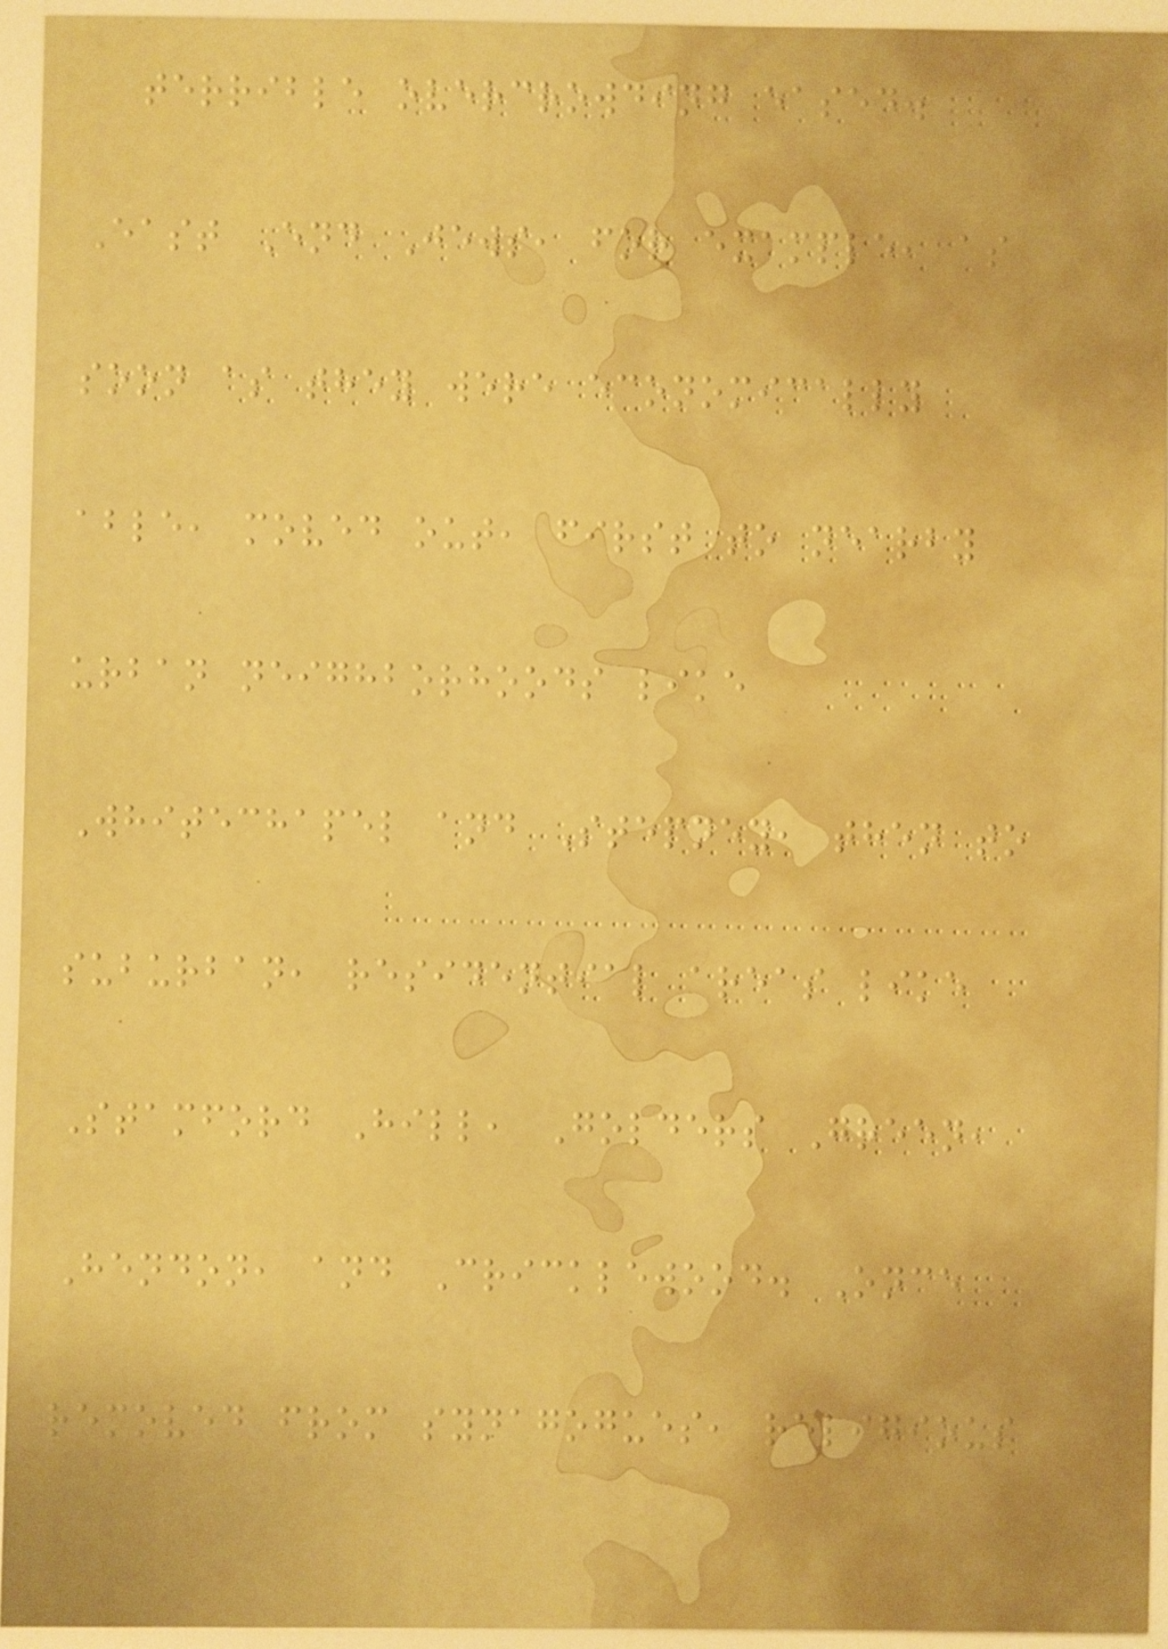terrible overcrowding eased.
East End Jews, for example, as
soon as they were economically
able, moved out, first to nearby
urban neighborhoods like
Whitechapel and Stepney, then to
suburban, residential areas like
Stamford Hill, Golders Green,
Hendon, and Cricklewood. Once
removed from synagogues, religious
